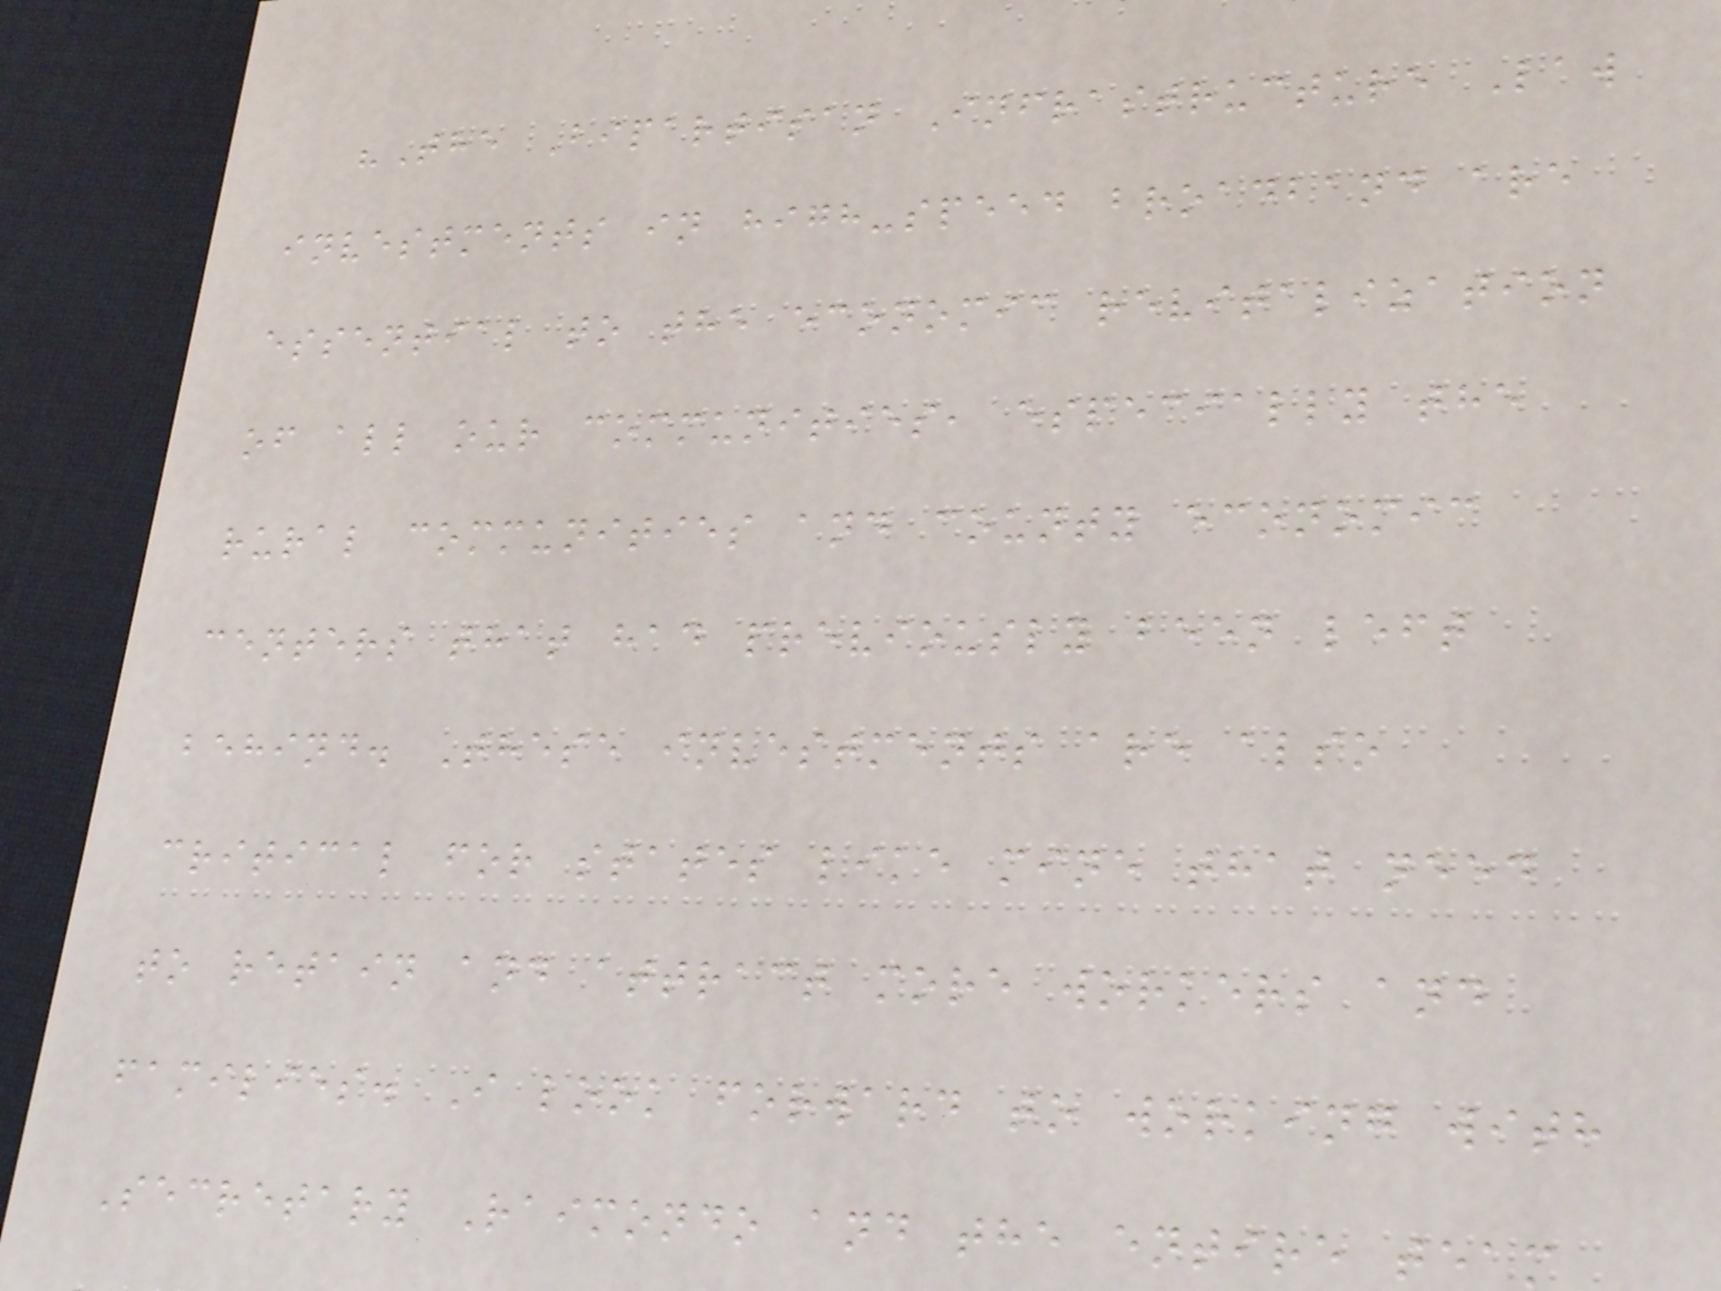"The Bipartisan Infrastructure Law
investments in high-speed broadband are
essential to the economic revitalization
of all our communities, especially the
rural communities and county economic
centers that had previously been left
behind. These investments are also
critical for states like mine that need
to retain and attract more workers and
families. I look forward to working with
Secretary Raimondo and the entire team
